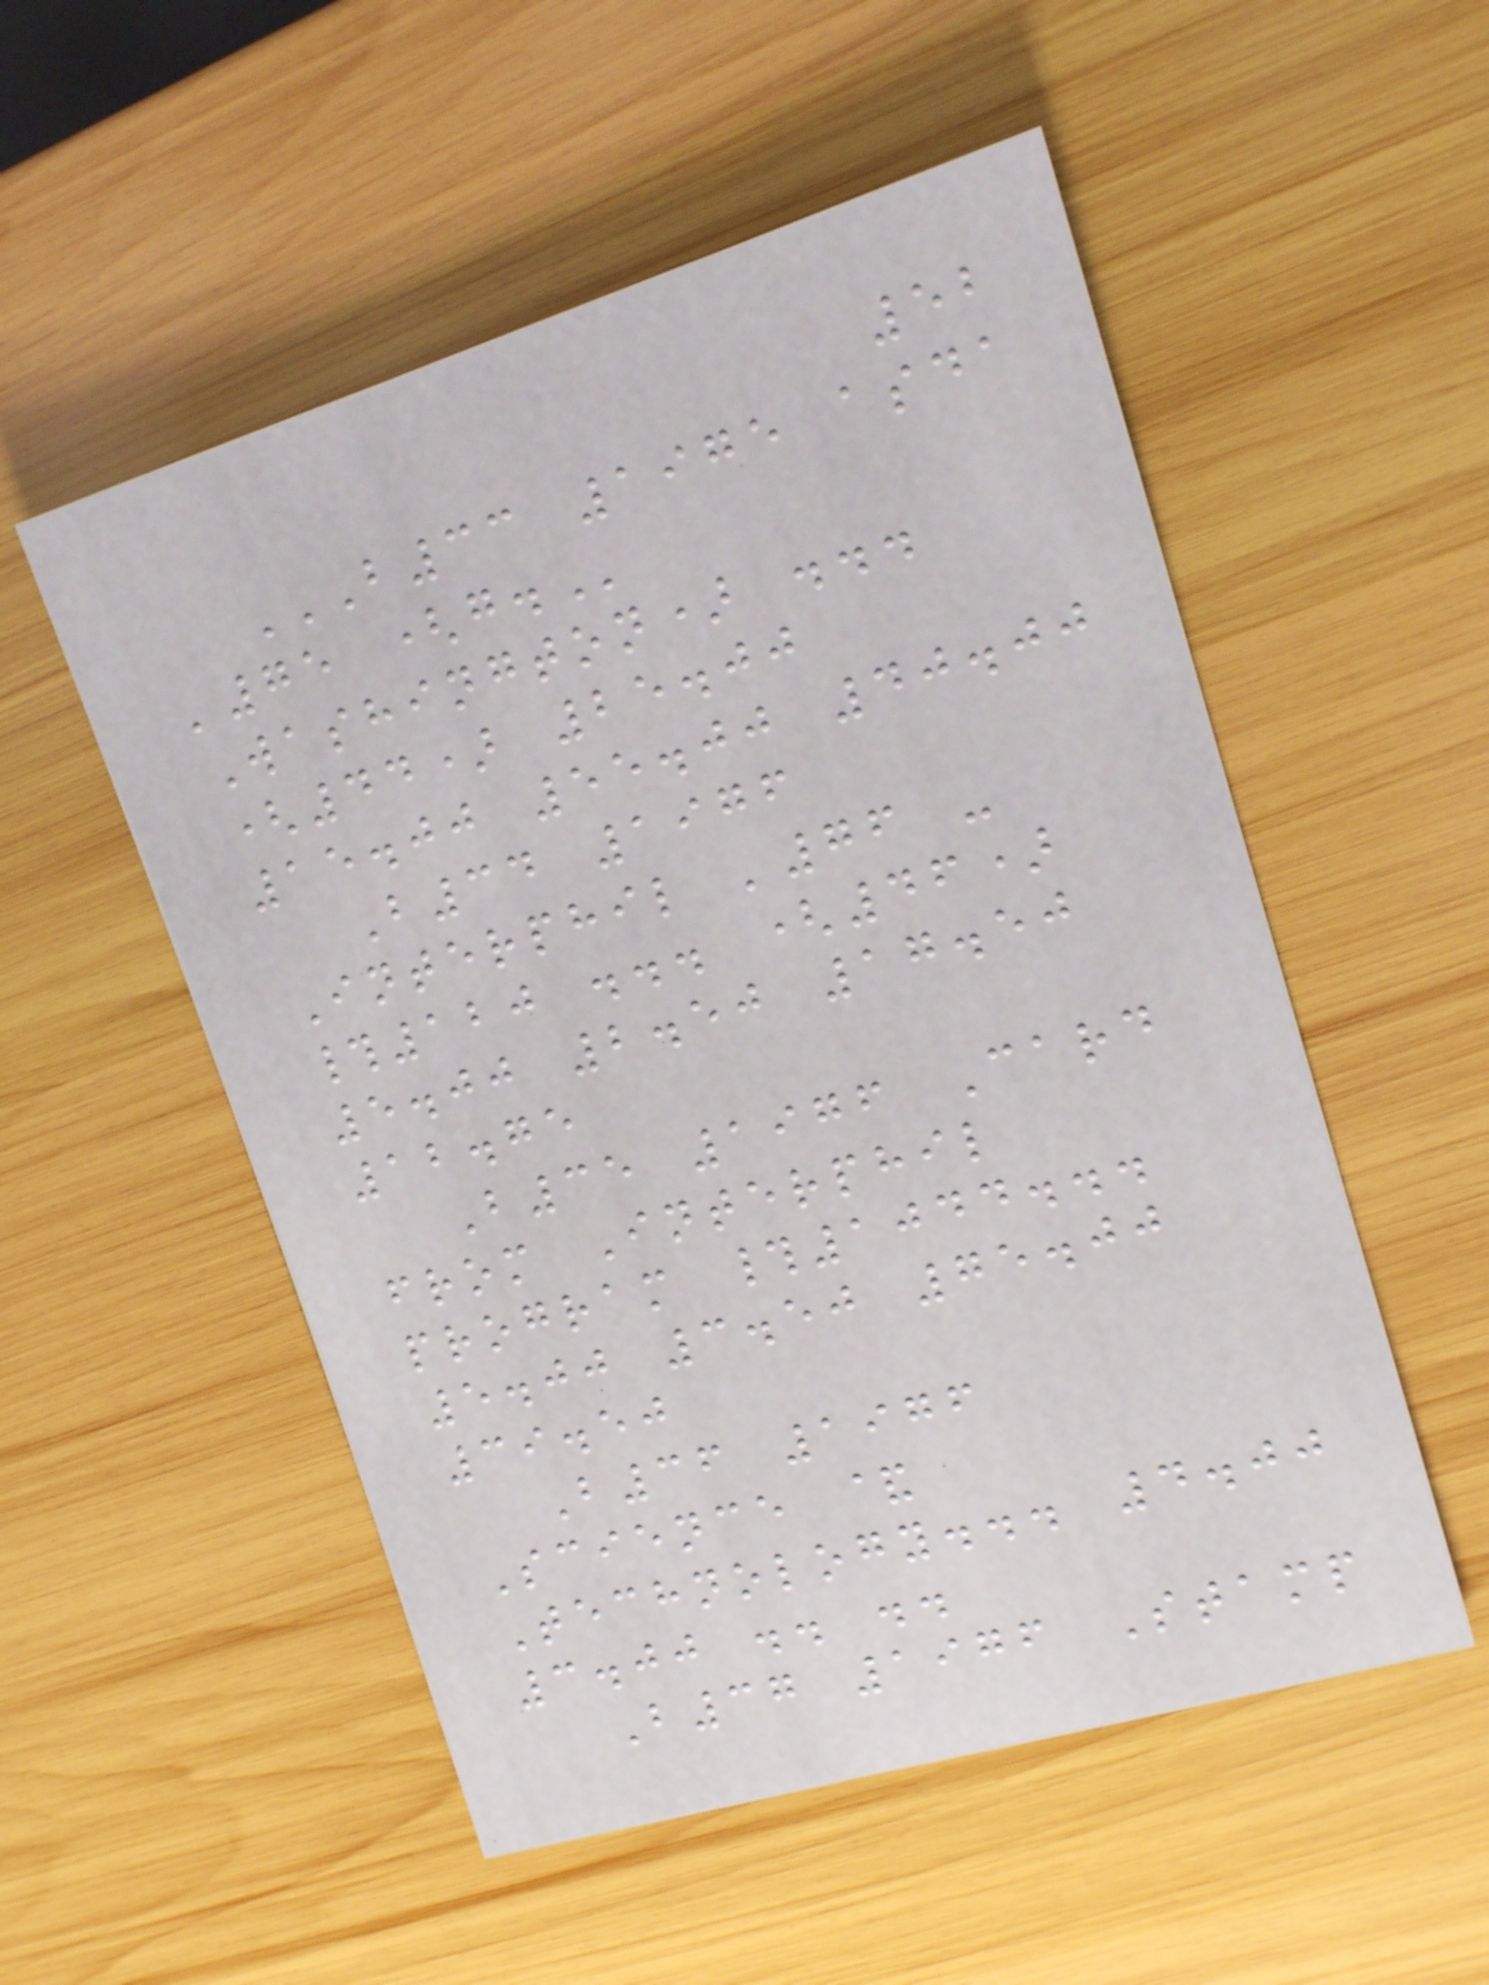52
B33 1975 ASDA
'75 (G.
Washington) ...
(44) 25.00
15.00 55.00 40.00
B34 1976
Interphil '76 -
#120 ... (46)
5.00 2.50 17.50
12.75
B35 1976 Card
from Interphil
program #1044...
5.00 3.50 75.00
39.50
B36 1976
Science &
Technology... 4.00
3.00 .. ..
B37 1976 Stamp
